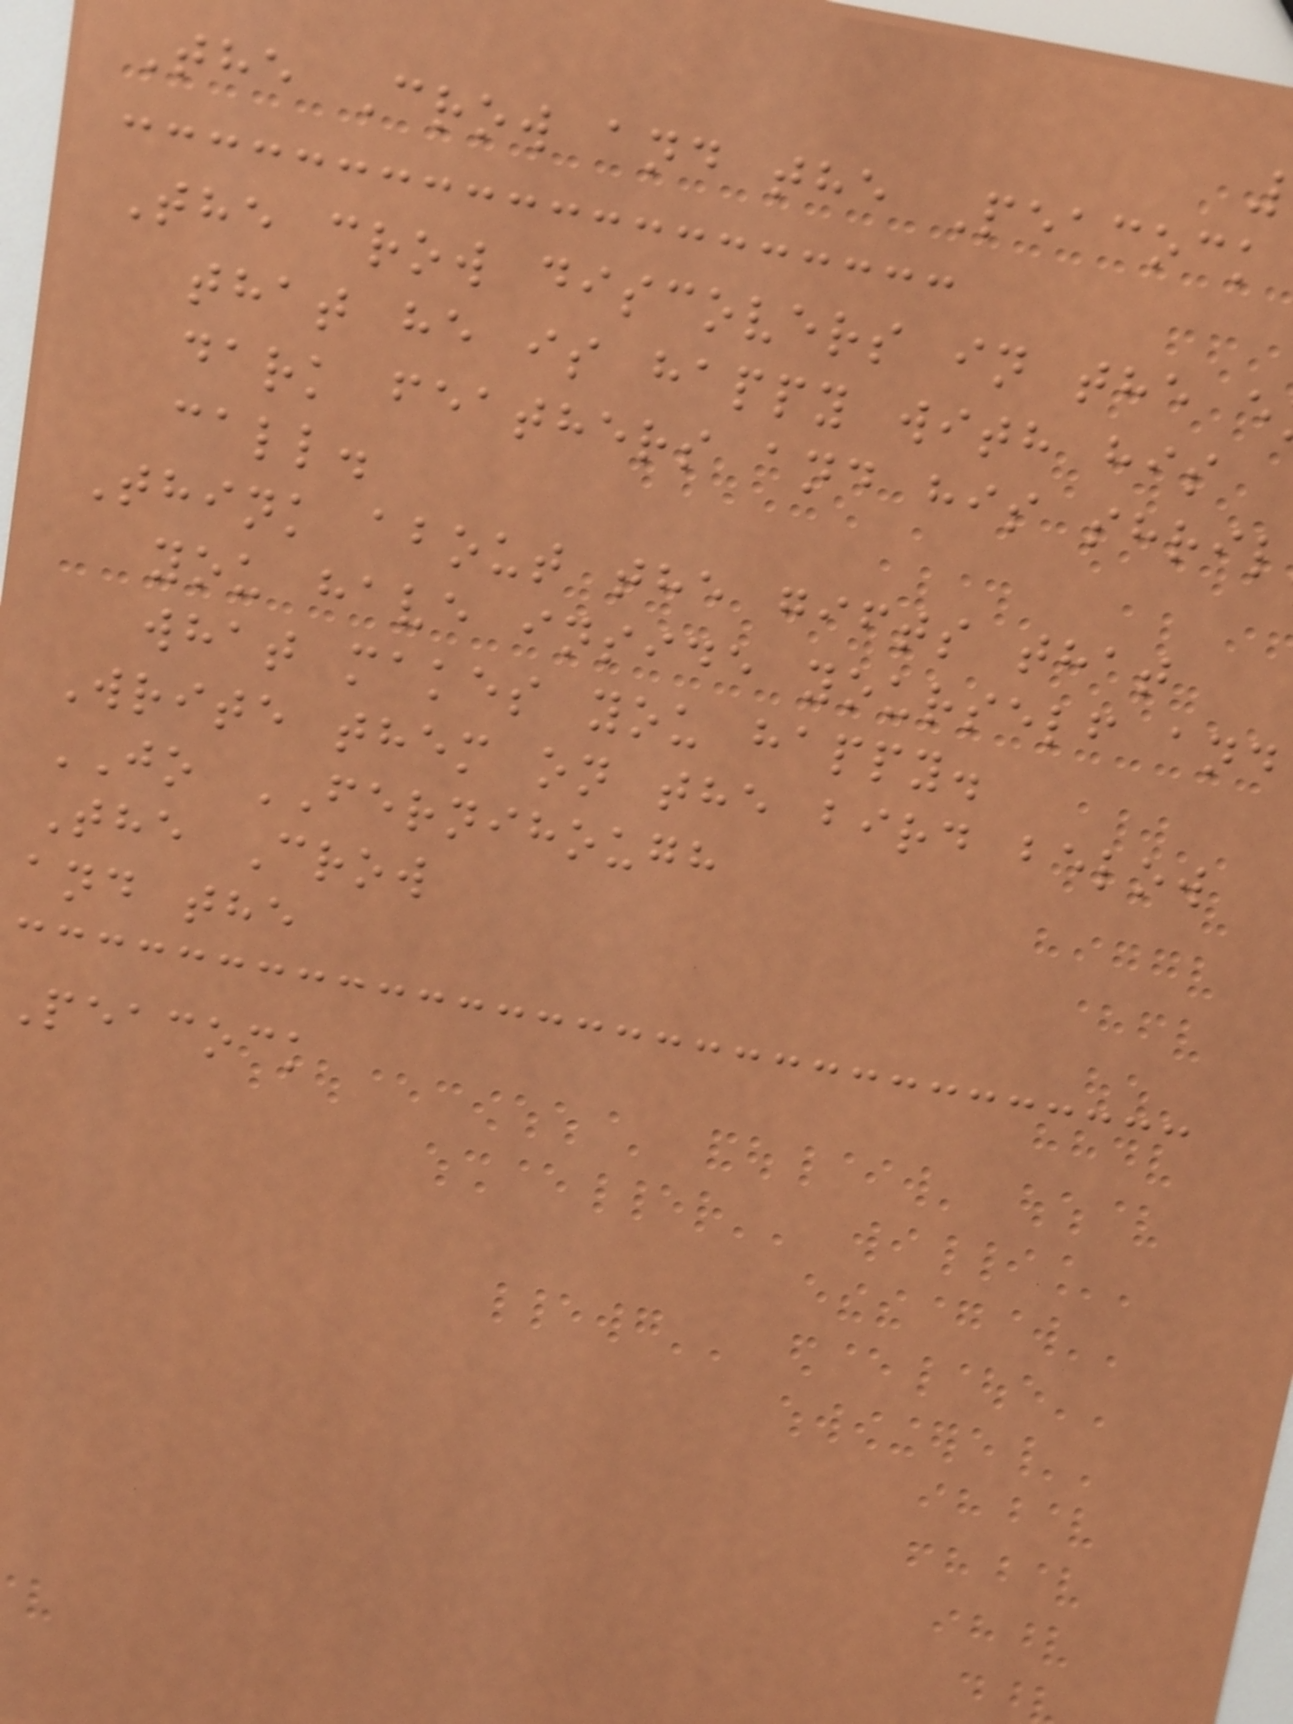The Crow and the Peacock
The crow discovers in the e
that he is happy with his
dark feathers and his shril
call.
Think about the gifts that
you have inside yourself and
what makes you happy.
Write them on the bird below
JO FERNIHOUGH
The Crow
and the
Peacock
